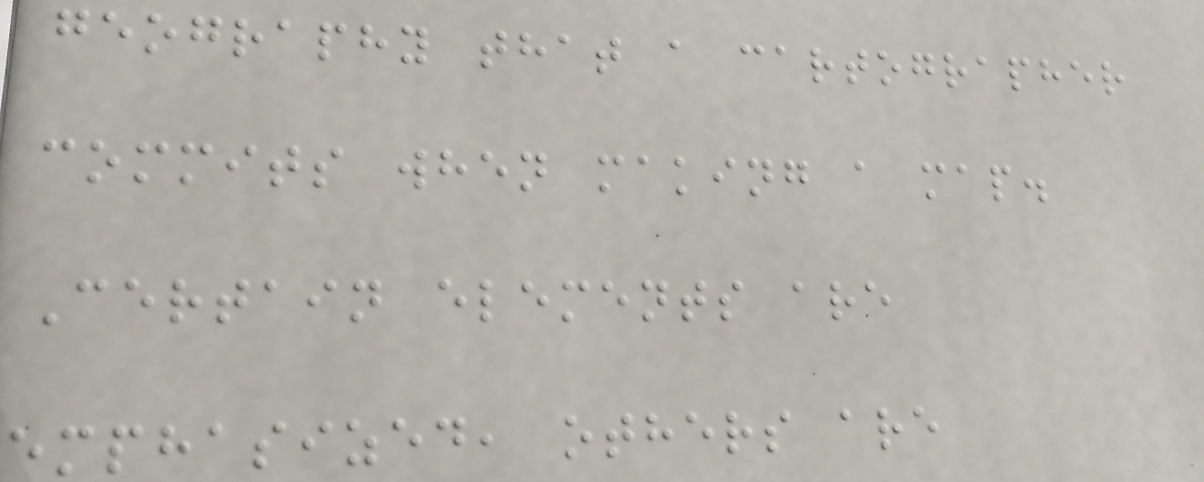geography that a cartographer
commits when making a map.
Certain elements are
emphasized, others are
